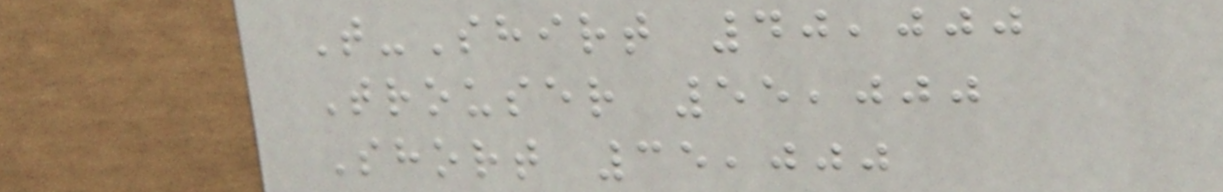T-Shirt 40,000
Trouser 55,000
Short 35,000
